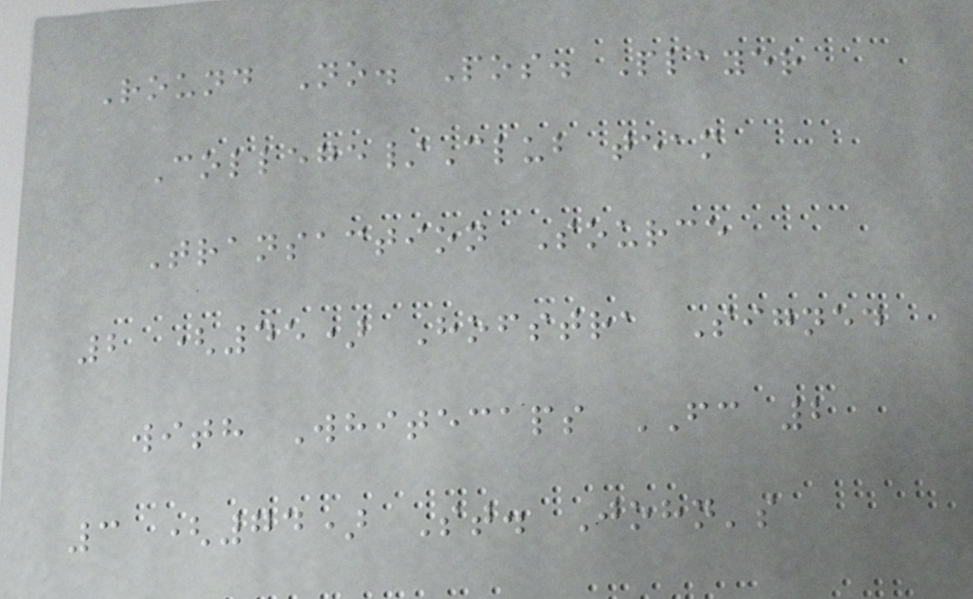Round No. Pos. Player
College/Club team
Transaction Source
2 (45) Hofstra Signed
with Whitecaps FC 2
3 (74) St. John's
